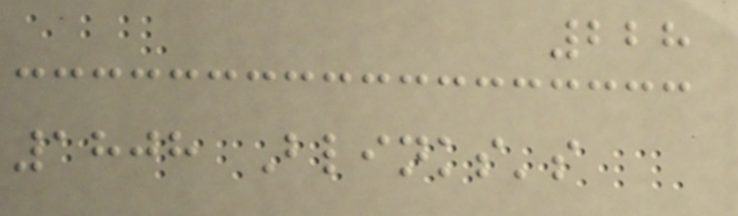228
1808 Blinks's
